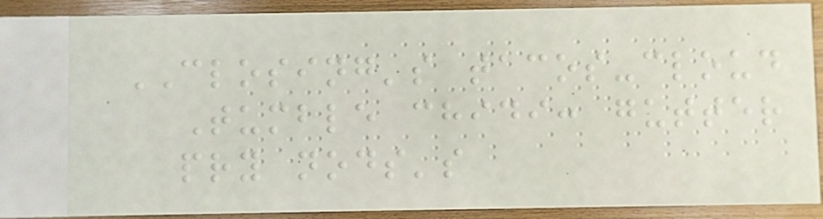CLOSING's tacos-cloud
Tumble chidi: gutter
pry nods's
